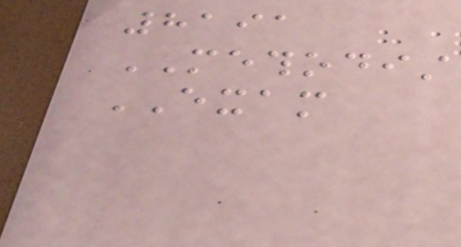8191
METHODIST
EXAM
